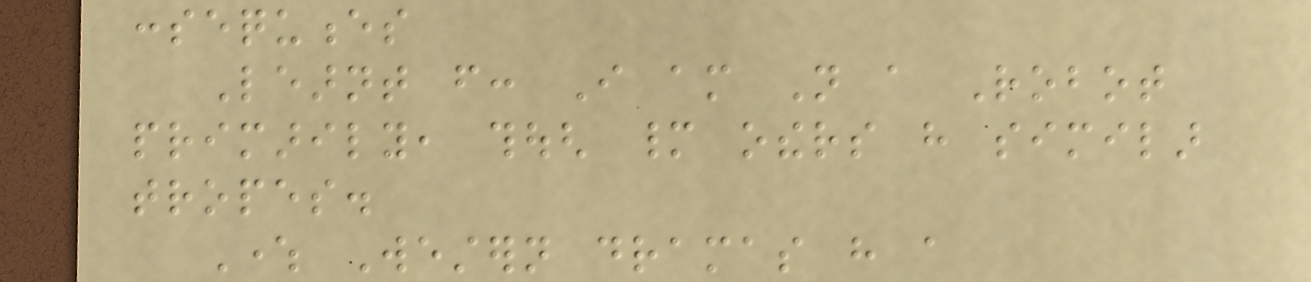consequences
Learnt from: I am Not a Robot
primarily, though many others have similar
tropes.
Where Western dramas have a
